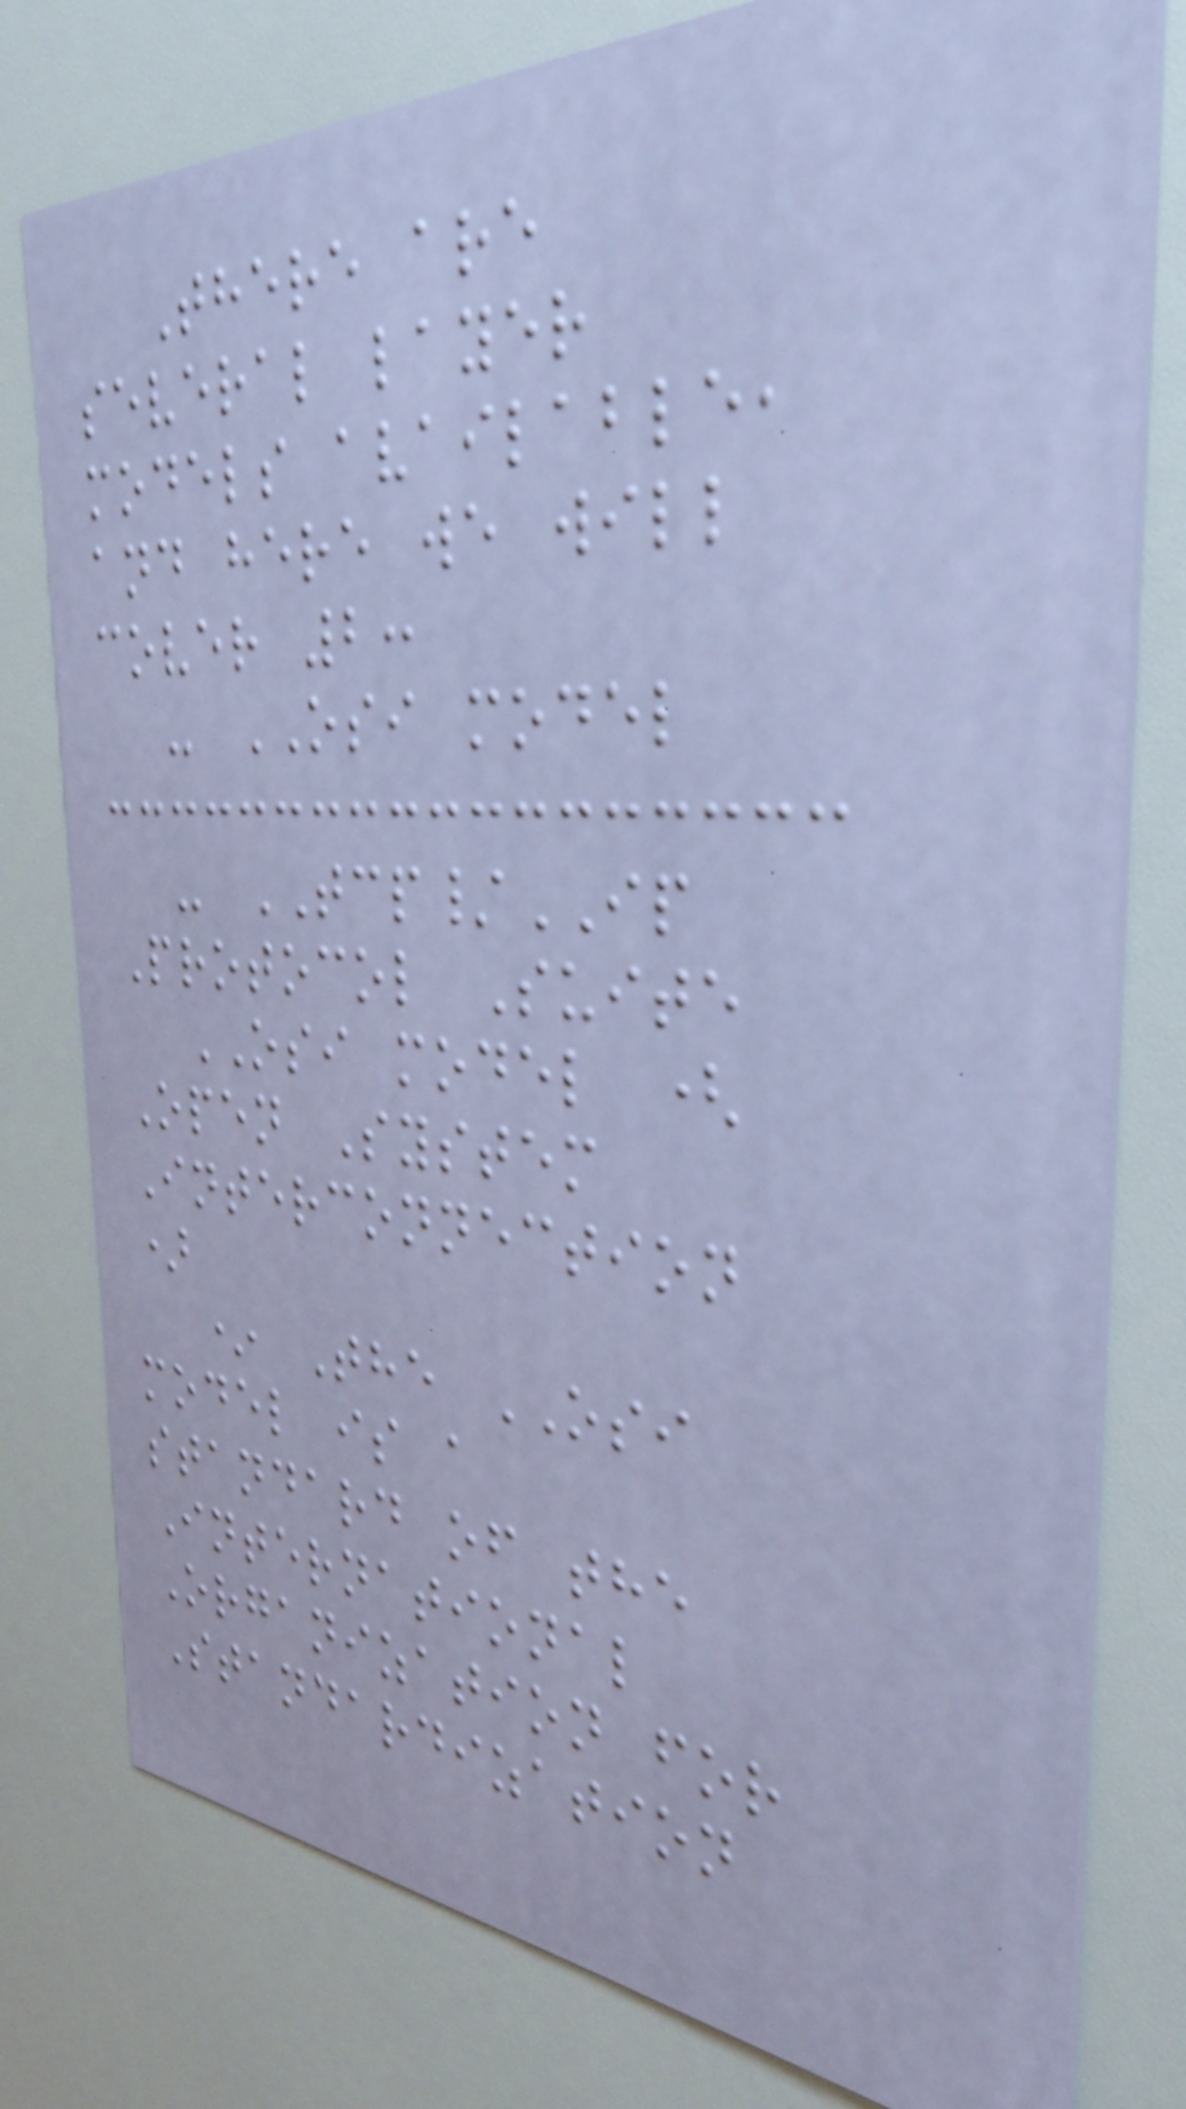There are
several layer
models available,
and here we will
cover 2:
- OSI model
- TCP/IP
Protocol Suite
OSI model (
Open System
Interconnection
)
* The OSI
model is a
standard of the
International
Organization for
Standardization
